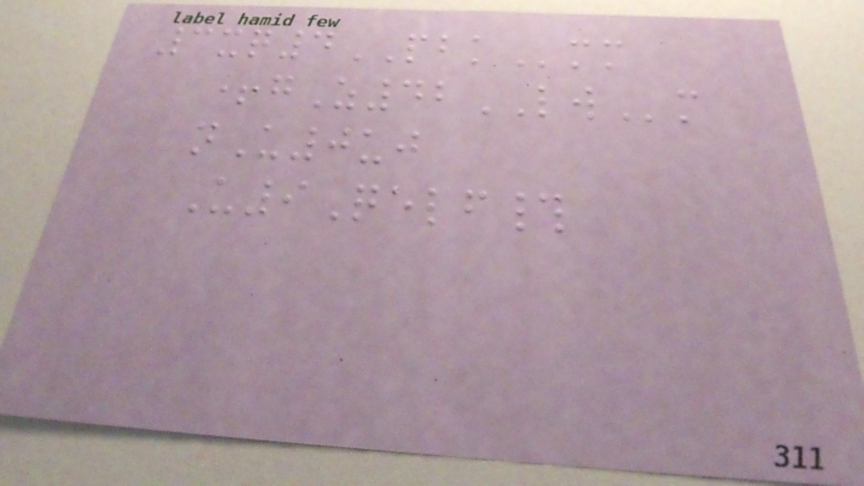3xq4PBKmm
+gZ42LWm
nU0uj
U9Qelf#
